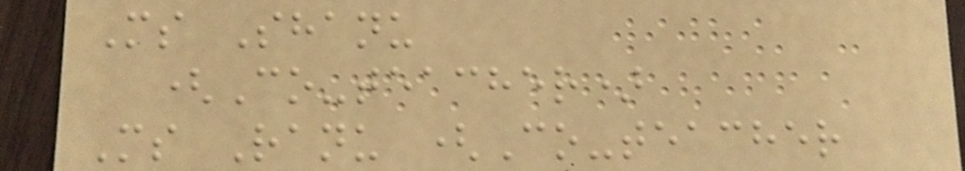Ms Shanu
(Co-teacher)
Ms Ranu (Co-teacher
